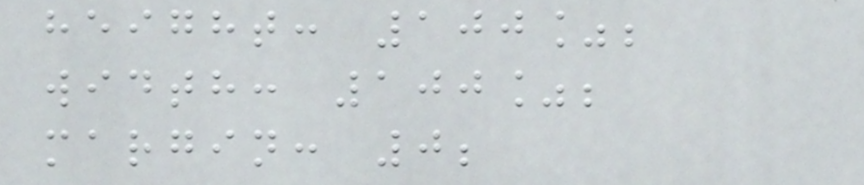height: 100%;
width: 100%;
margin: 0;
